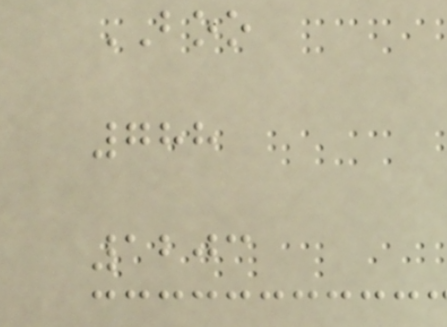BOO
788
1203
